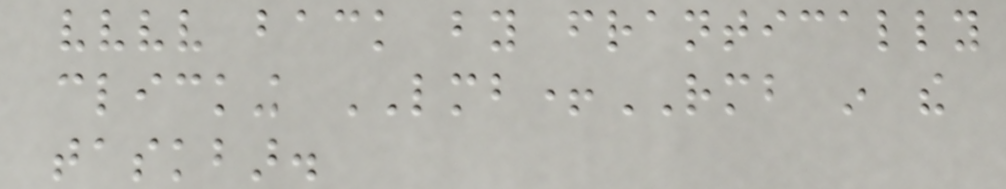vvvv back by frantically
clicking LMB+RMB in the
taskbar.
